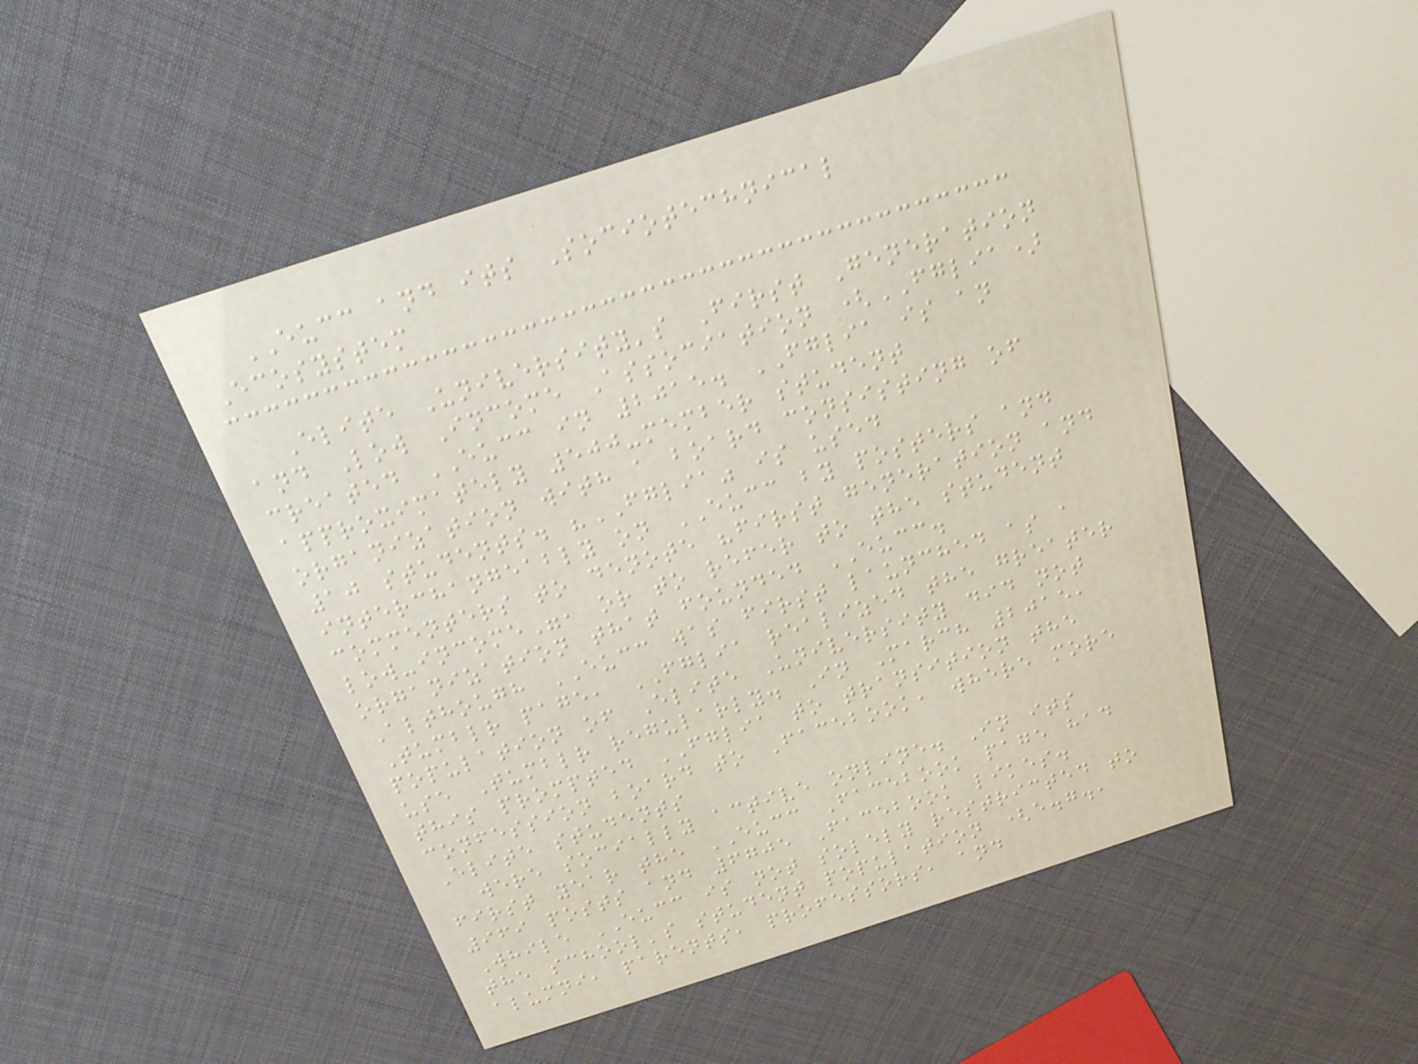EUCC and its Sociotechnical
Ecosystem
Elite University's First Generation
and Low Income Association (FGLIA)
created EUCC in 2015. FGLIA is an
approximately 500-member student
organization with a board consisting of
10 students. "FGLIA" is used
interchangeably on EUCC by posters and
commenters to denote "first generation and
low-income", or to refer to the student
organization that founded EUCC.
Although EUCC was first launched as a
Tumblr page, FGLIA realized the greater
population of Elite University did not
use Tumblr regularly. In March 2015,
this prompted FGLIA to transition the
confession board to Facebook, where more
Elite students
were socially active online. In its
first year the EUCC Facebook page had
969 posts and 6705 Facebook likes.
While EUCC is not solely restricted to
the school's student population (e.g.,
alumni, parents, professors, and
